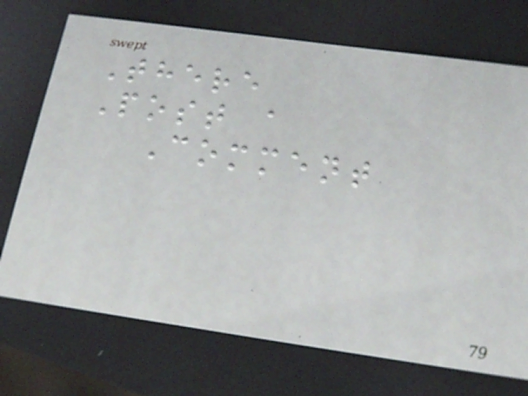There
Post a
Comment
